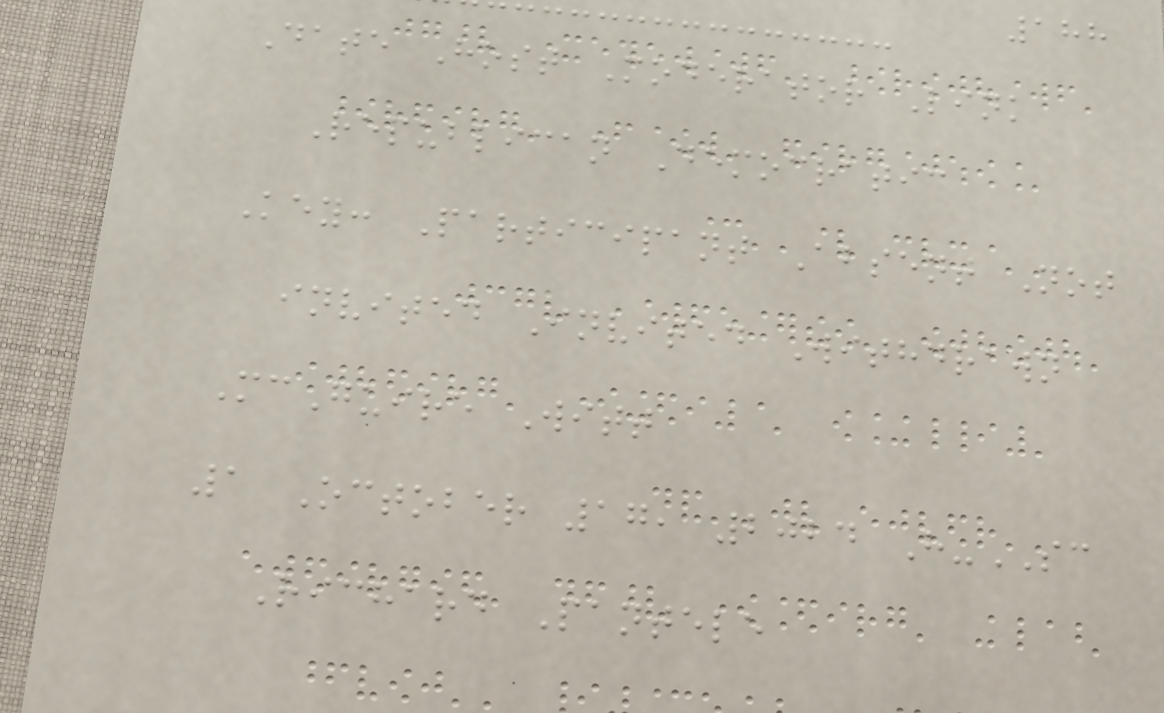188
Date Host Moderator Link
Republican Democratic
Key: Participant Absent Not
invited Invited Withdrawn
McGuire Witt
1 October 17, 2024 H-SC
Richard Pantele
